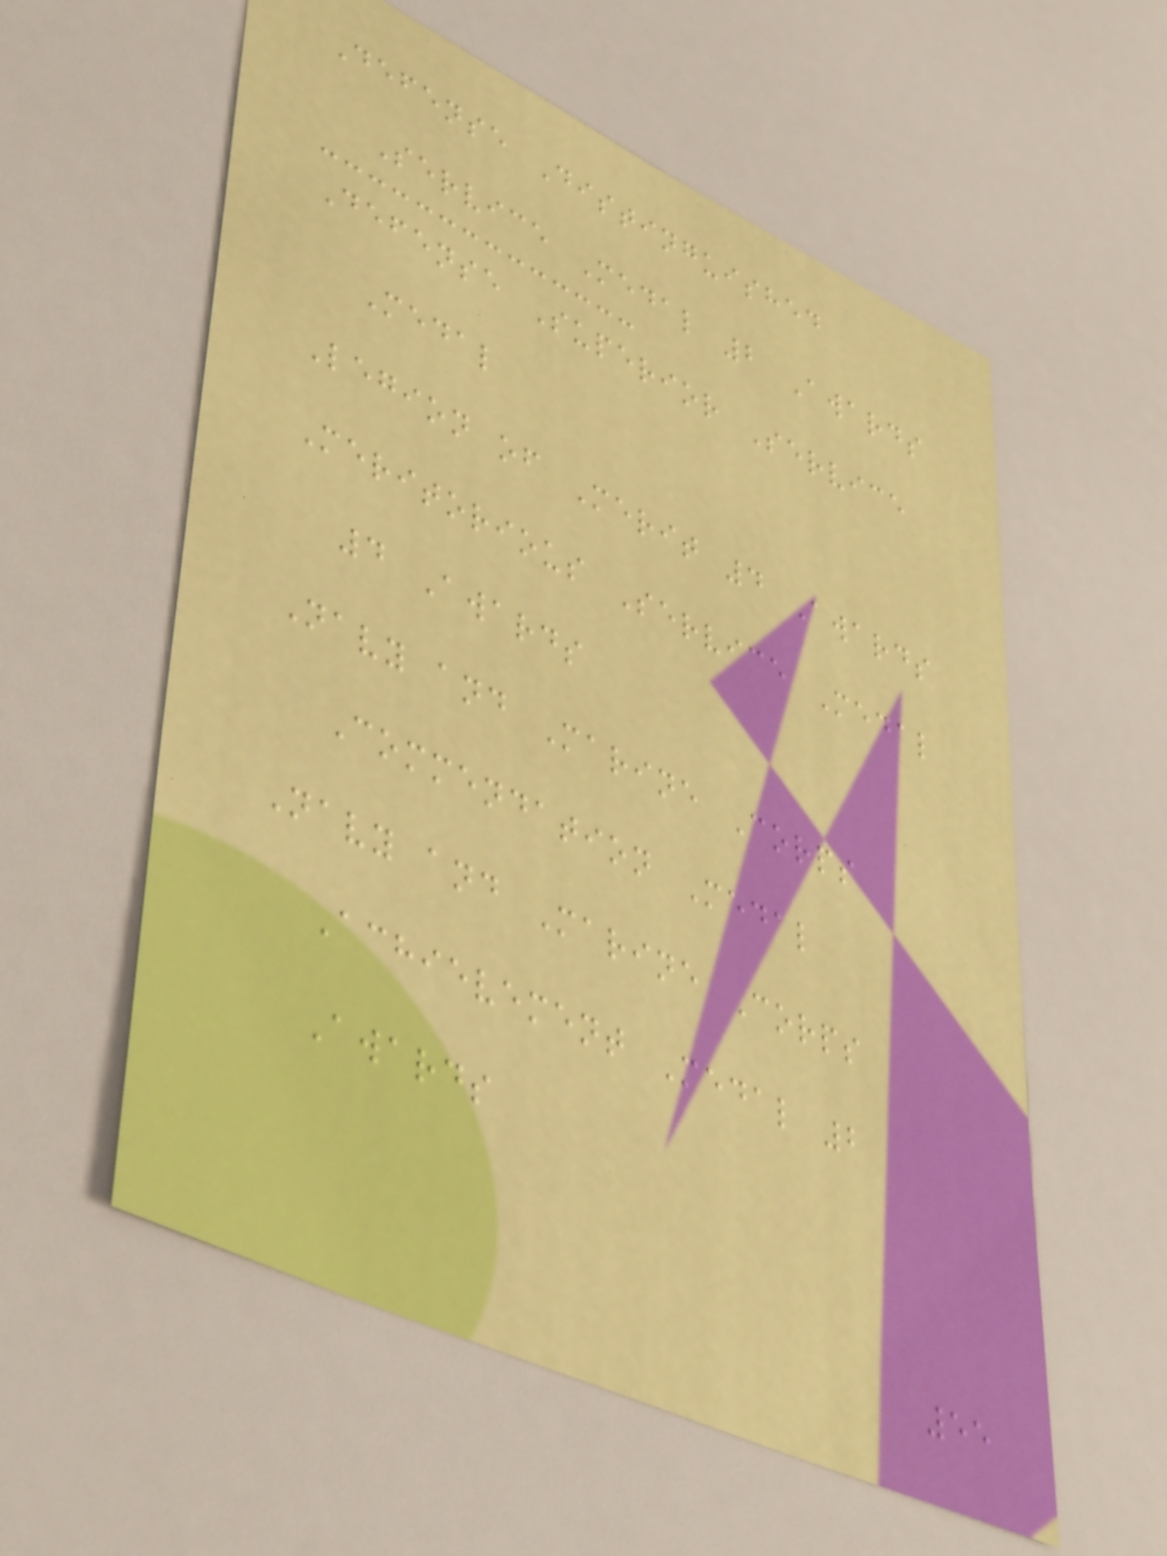Defense Distinguished
Service Medal 2 Awards
Defense Superior Service
Medal
Legion of Merit 4 Awards
Meritorious Service Medal
4 Awards
Navy and Marine Corps
Commendation Medal
Navy and Marine Corps
Achievement Medal 2
Awards
55
